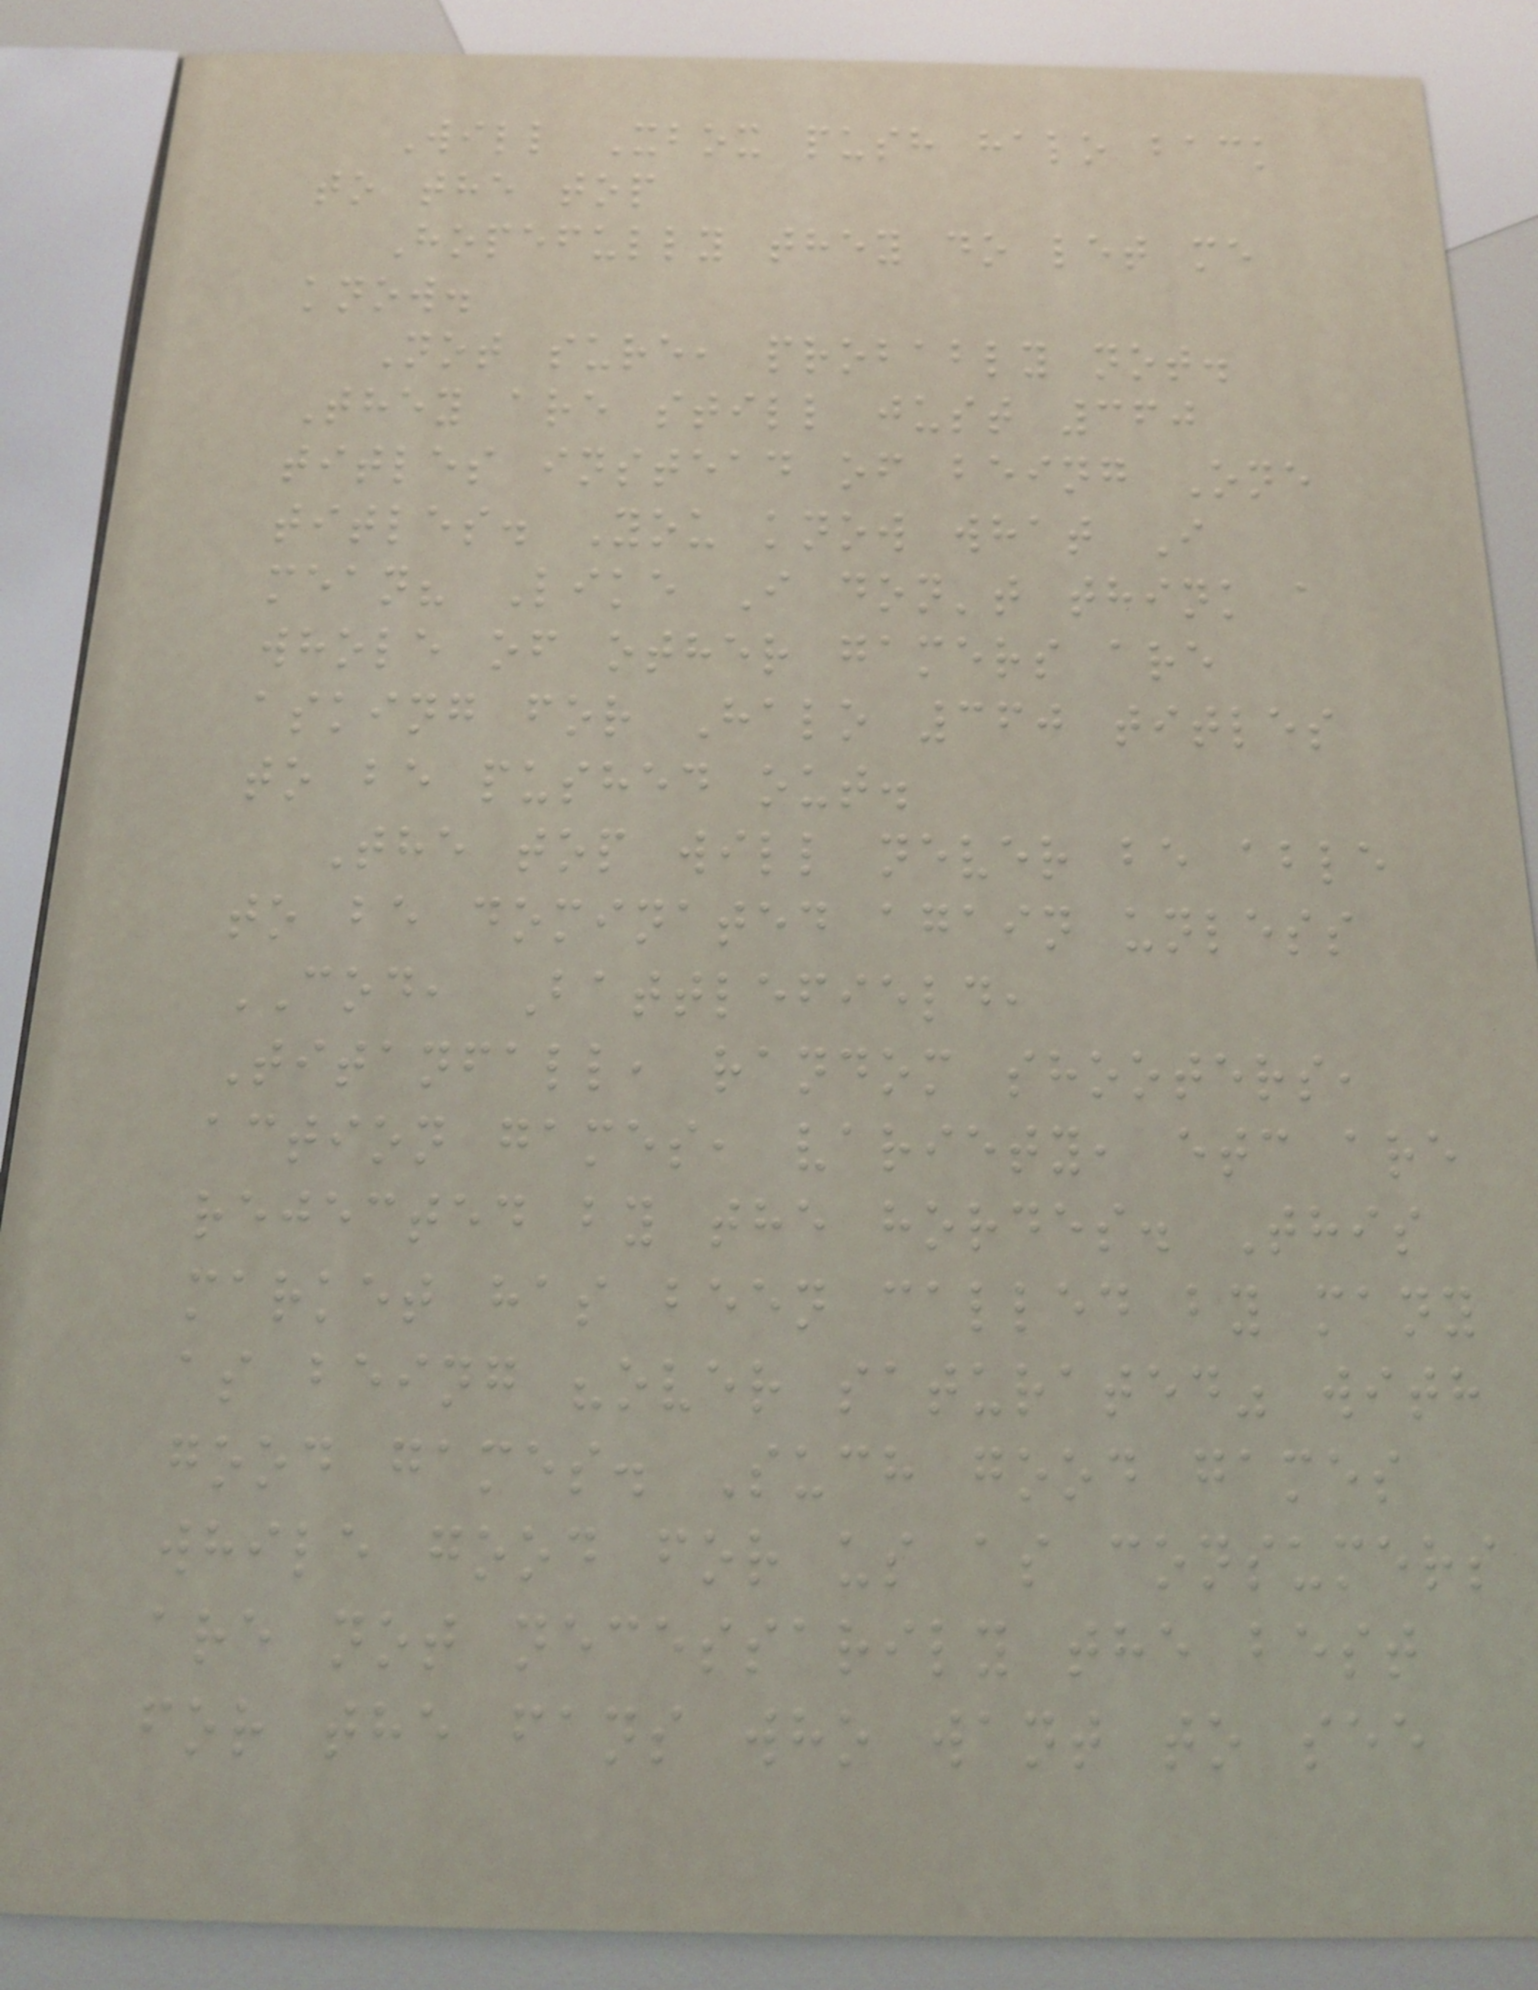Will Xbox push halo back
to the top
Hopefully they do let me
know.
Not sure, probably not.
They are still just 360
titles instead of being One
titles. You know what I
mean? Like I don't think a
whole of other gamers are
asking for Halo 360 titles
to be pushed out.
The top will never be able
to be dominated again unless
COD, Battlefield,
Titanfall, random shooters,
action games, variety, etc are
rejected by the hordes. This
market has been called by many
as being "over saturated" with
good games. Such good games
while good for us as consumers
are not necessarily the best
for the fans who want to see
